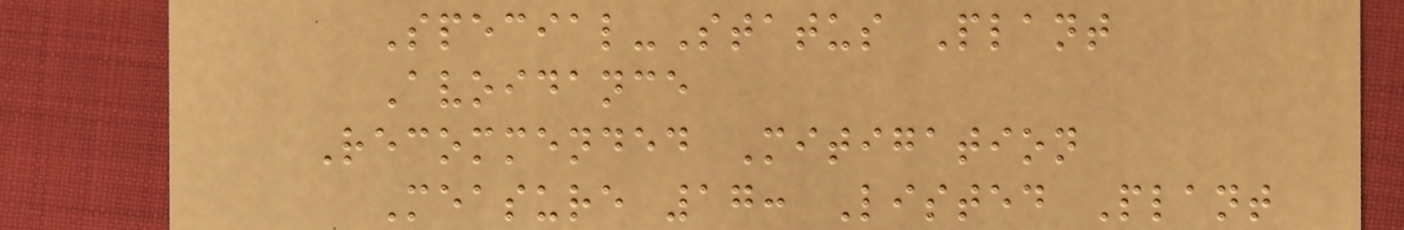Special-Status Plant
Avoidance
Recommended Mitigation
Measure 17: Listed Plant
